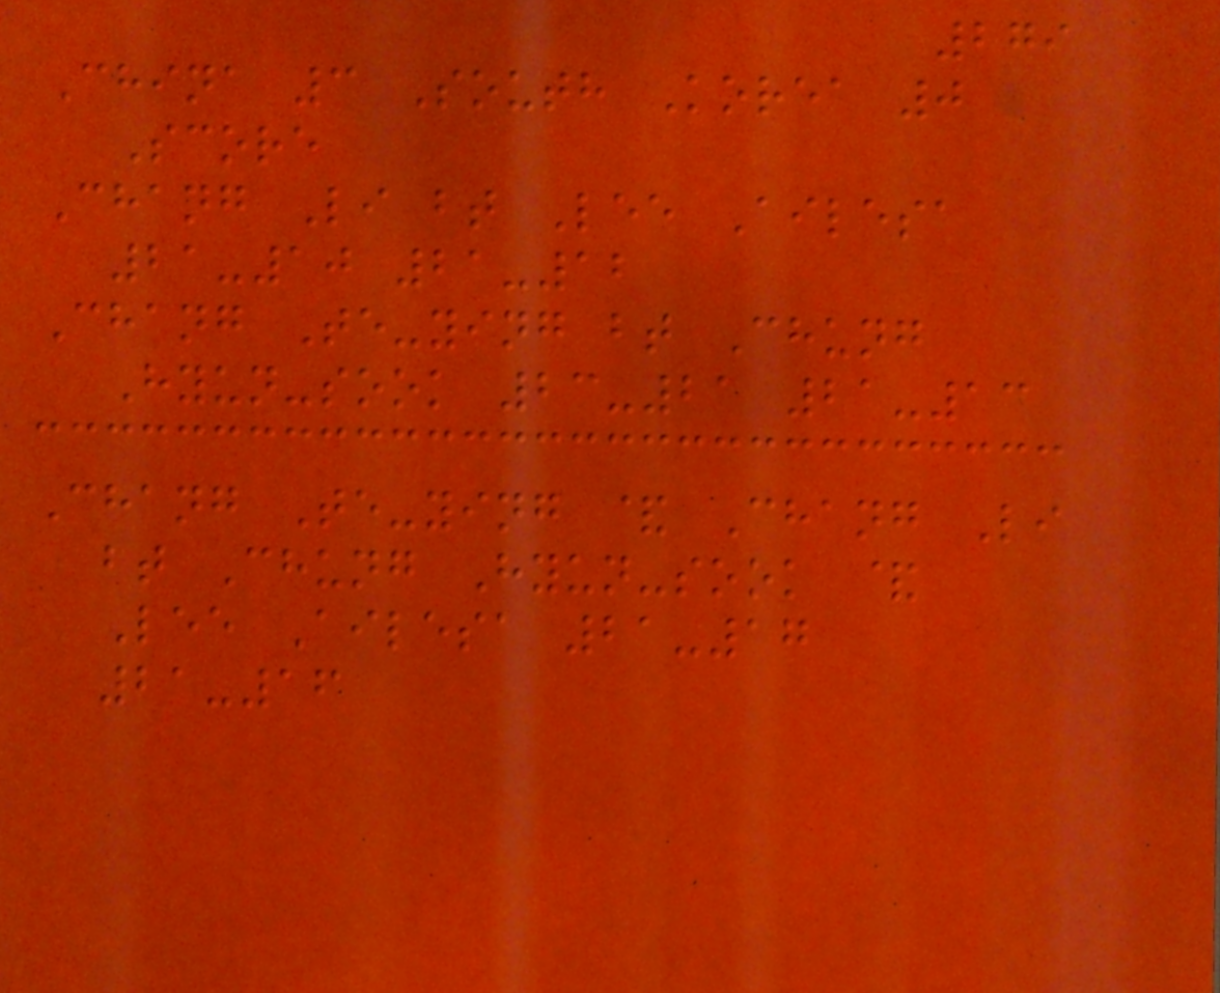279
China 3 South Korea 0
Score
Chang Li bt Lee Ailesa
21-10 21-12
Chang Te-ying bt Chung
Hyun-sook 23-21 21-13
Chang Te-ying & Chang Li
bt Chung Hyun-sook &
Lee Ailesa 21-17
21-16
